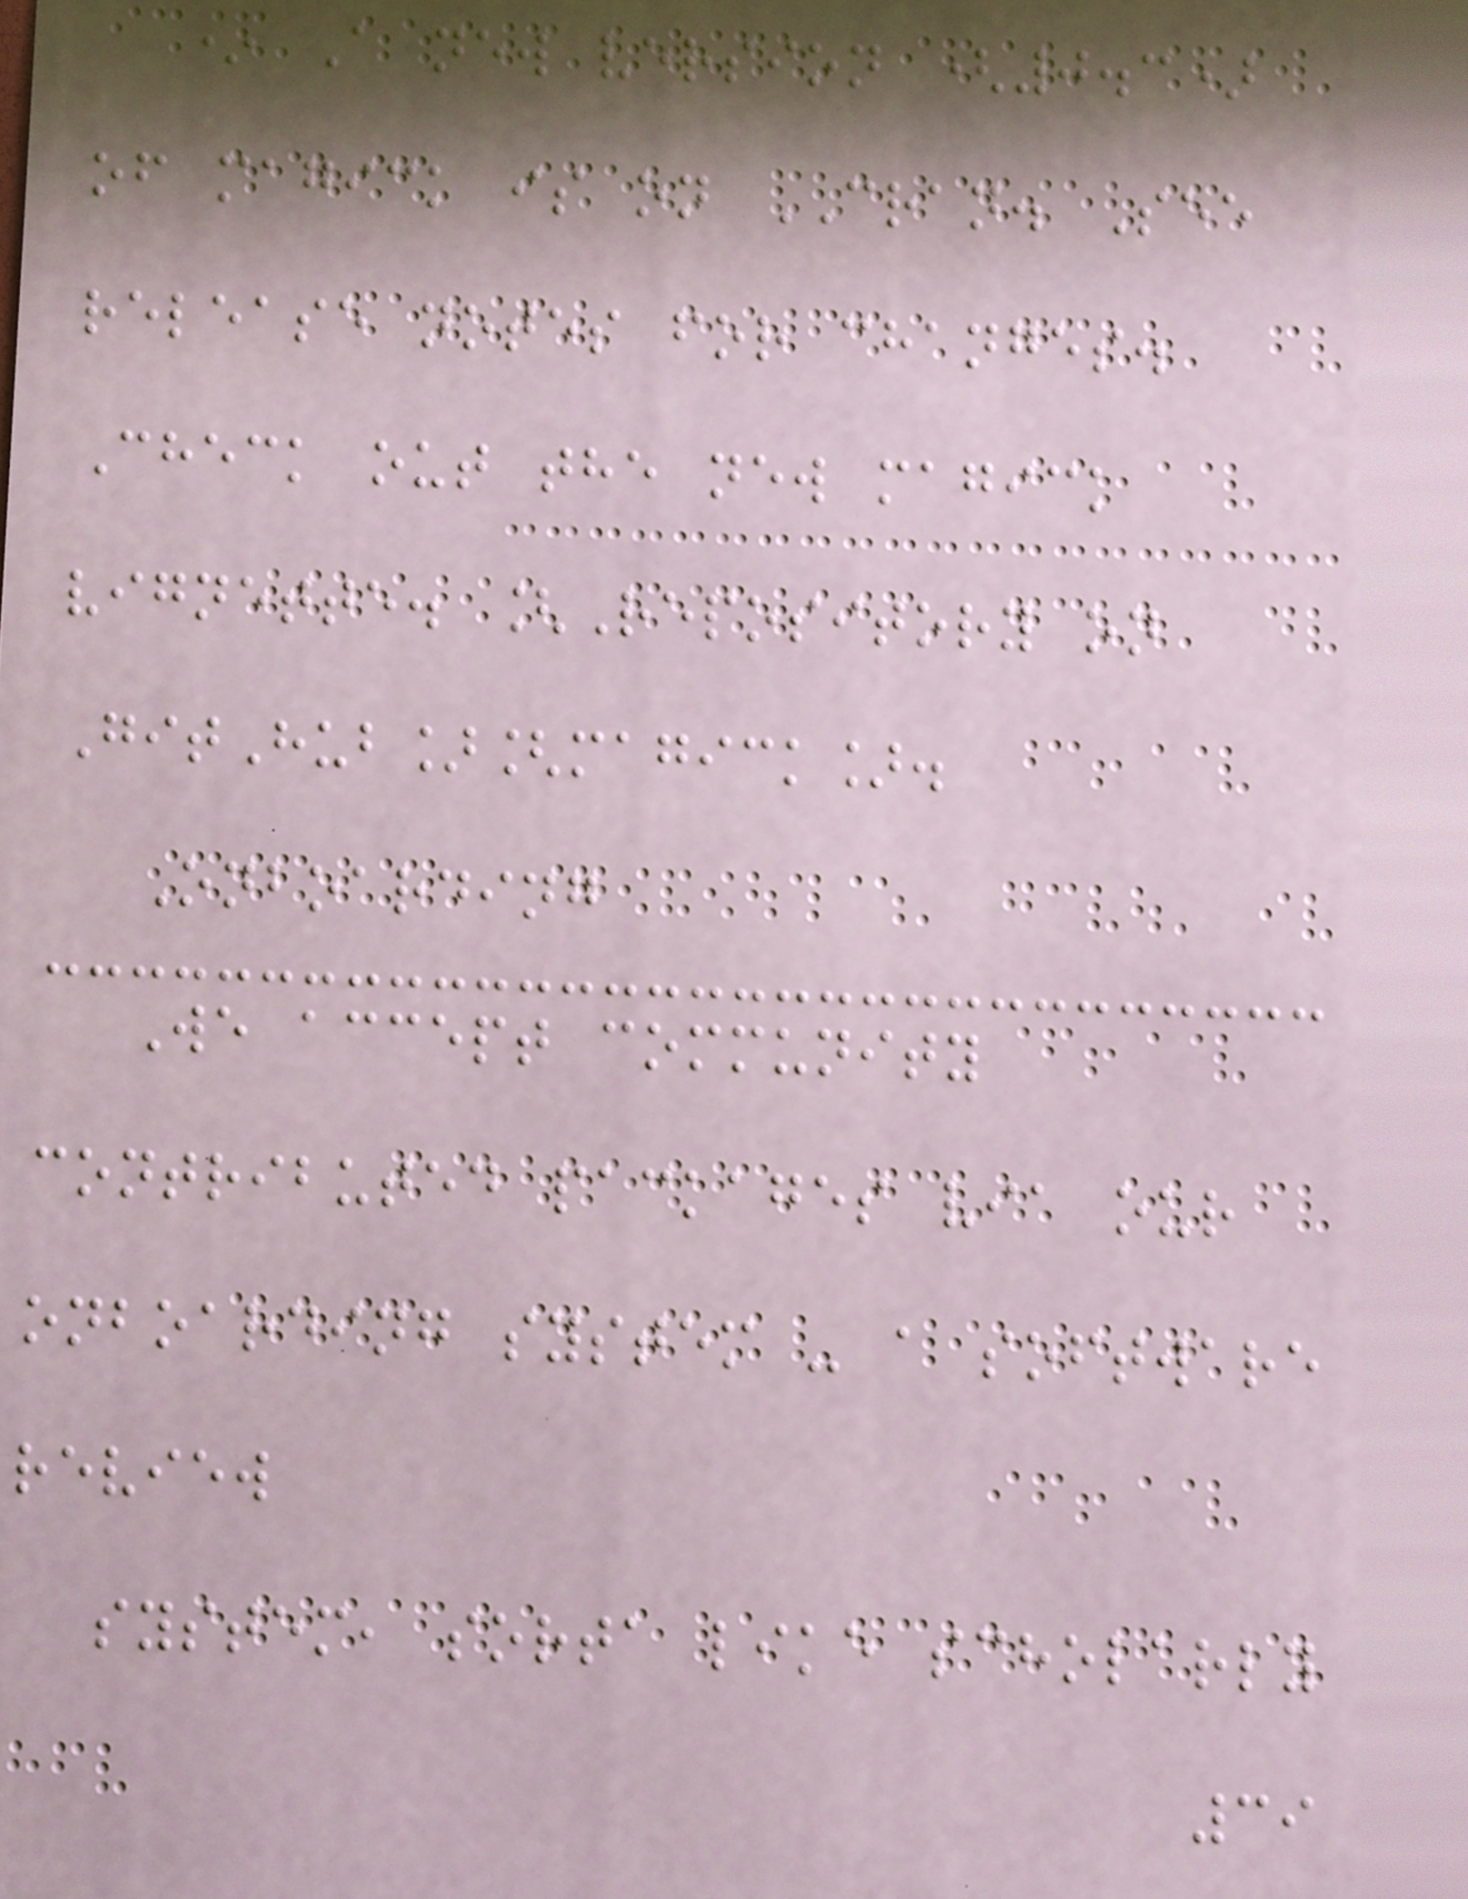* A new version (0.3)
of magick is on CRAN. See
release notes for changes.
Check out the new magick
vignette. [Repository on
GitHub][magick].
Onboarding
We accept community
contributed packages via our
onboarding system - a software
review
system, sorta like scholarly
39
